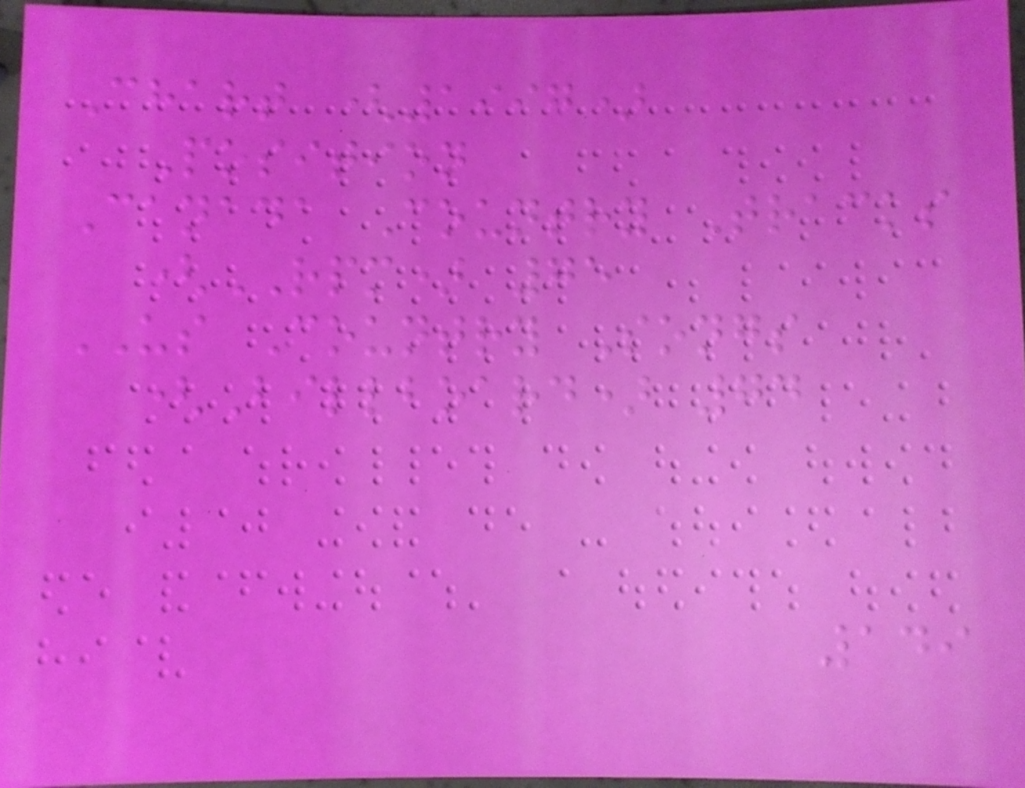Chart (1997)
Position
Canada Country Tracks
(RPM) 75
US Country Songs
(Billboard) 74
149
